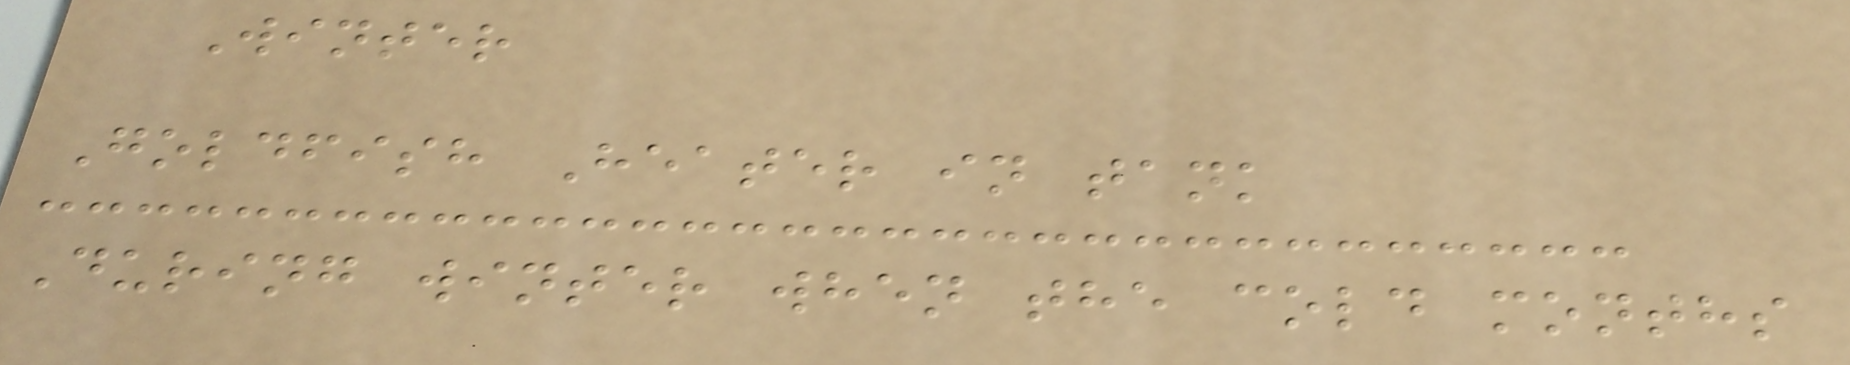Winter
Goldfish Heater in tank
During winter when the cold months
